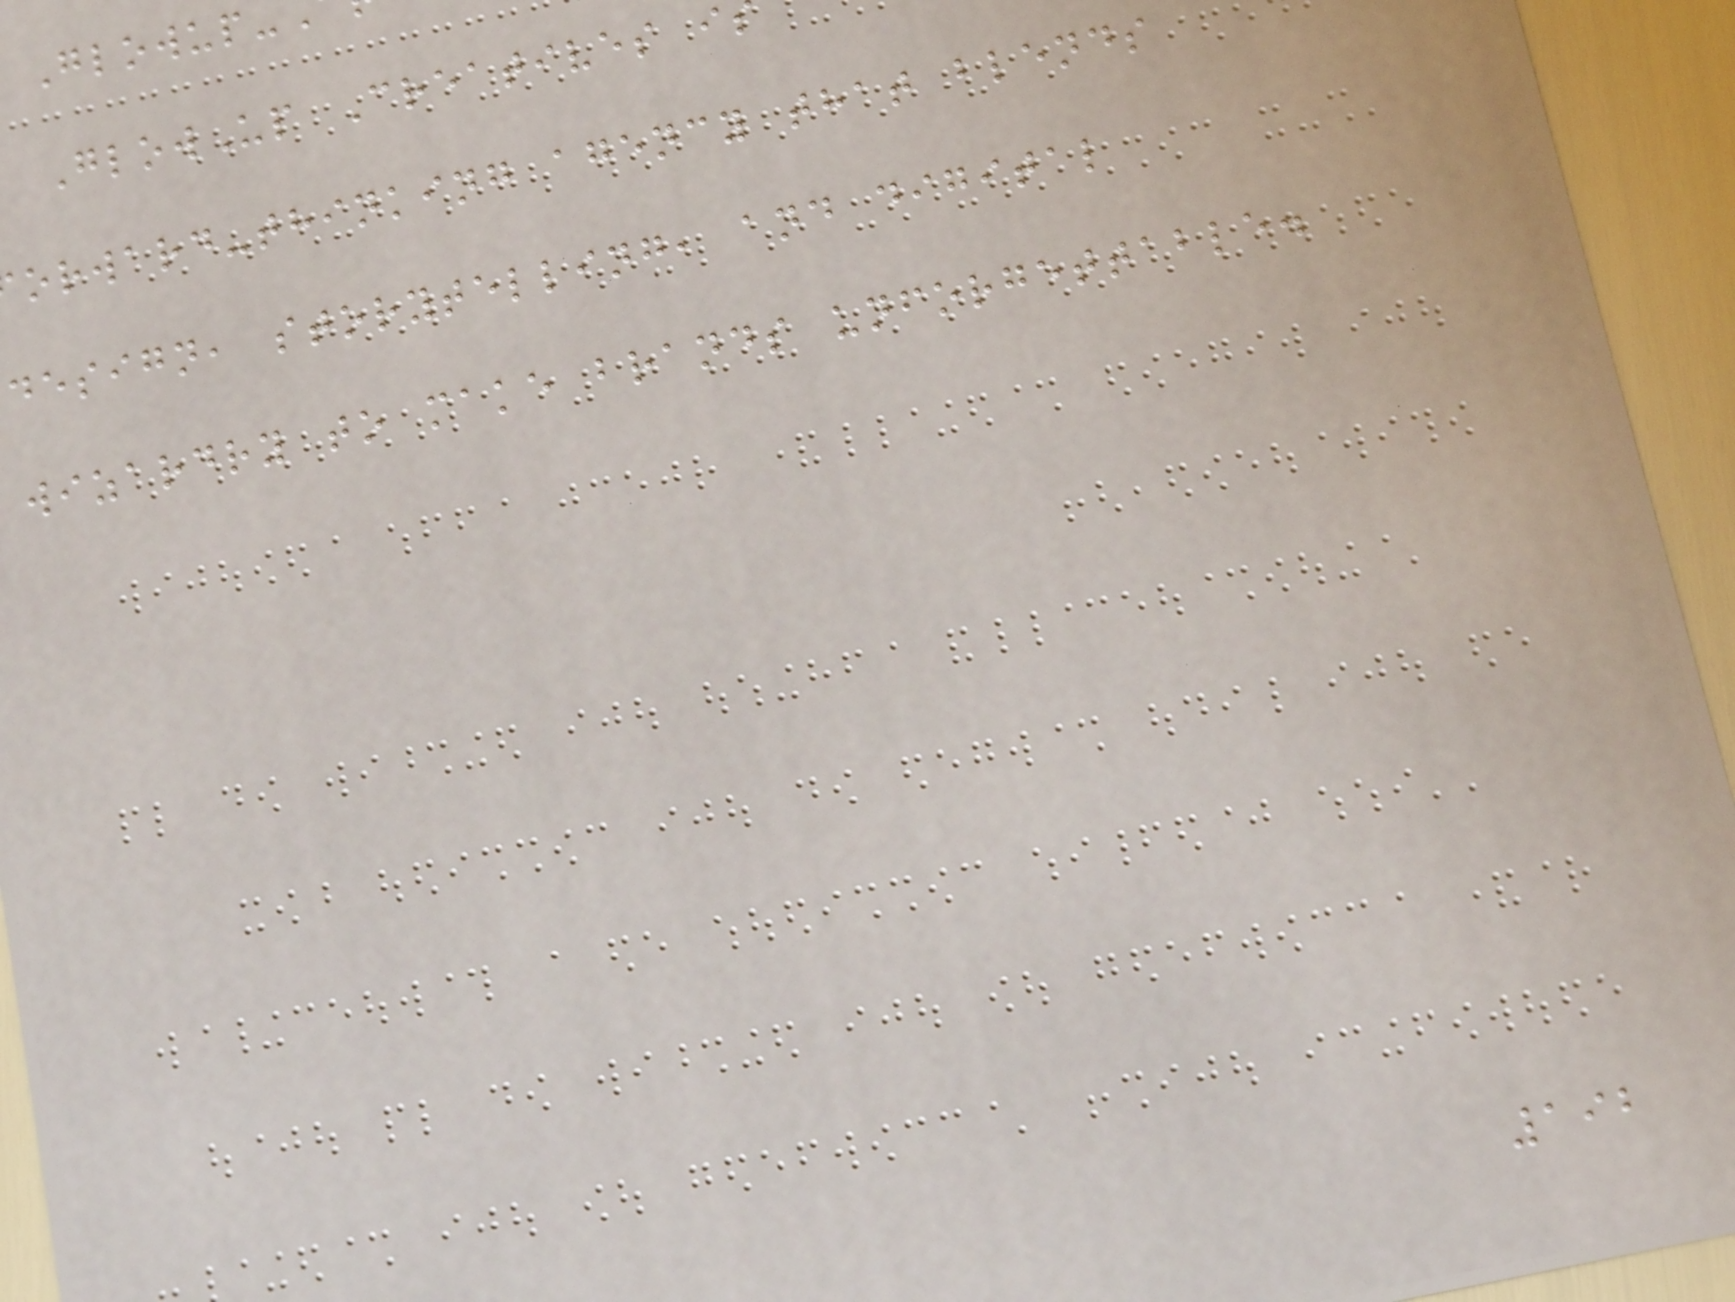Glowup-
GlowUp Creatives i
orward-thinking agency that blends
design, storytelling, and digital
wizardry to make brands unforgettable.
192
